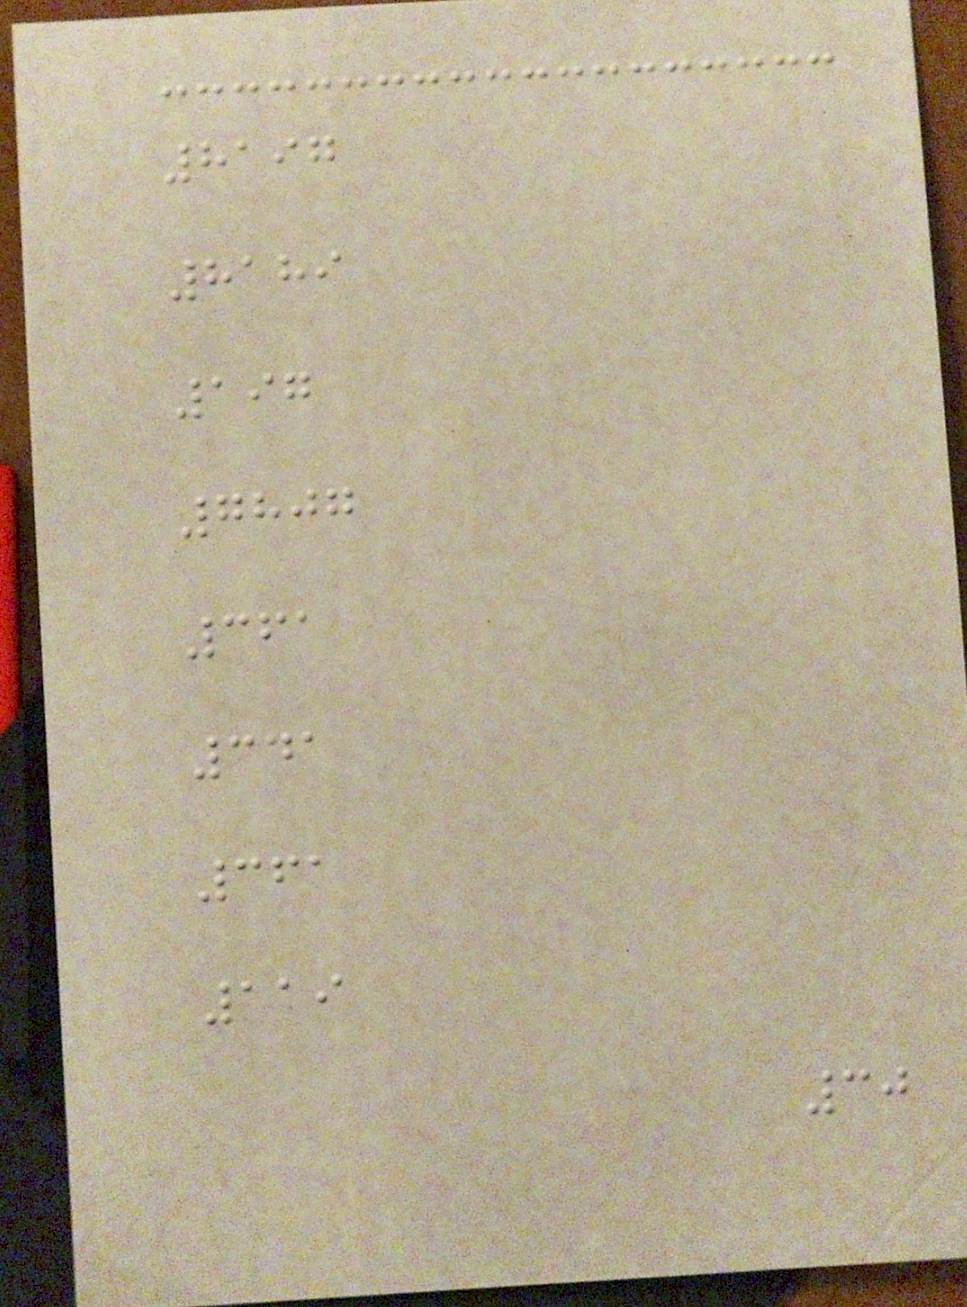8197
8189
197
7807
361
341
361
119
30
